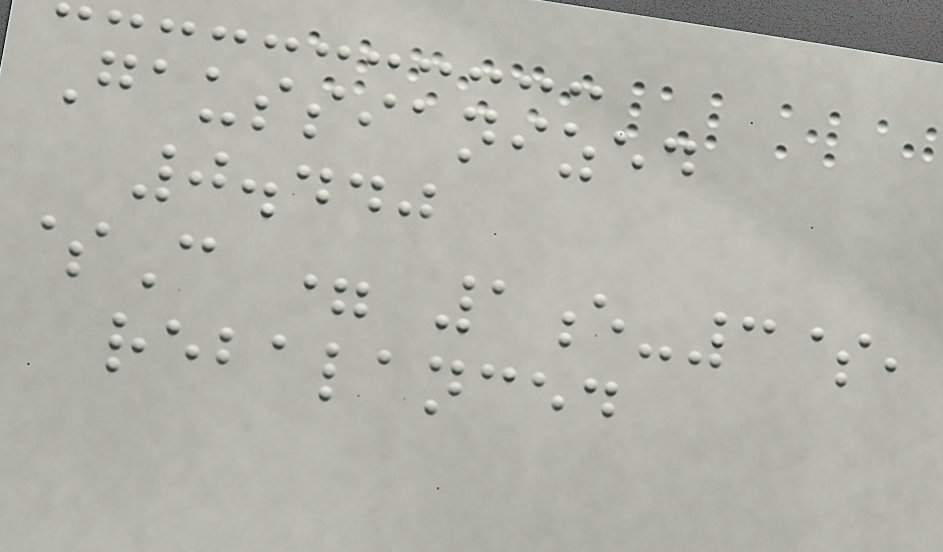Gaussianized
0.440
$C = 1e-3$,
rebalanced
